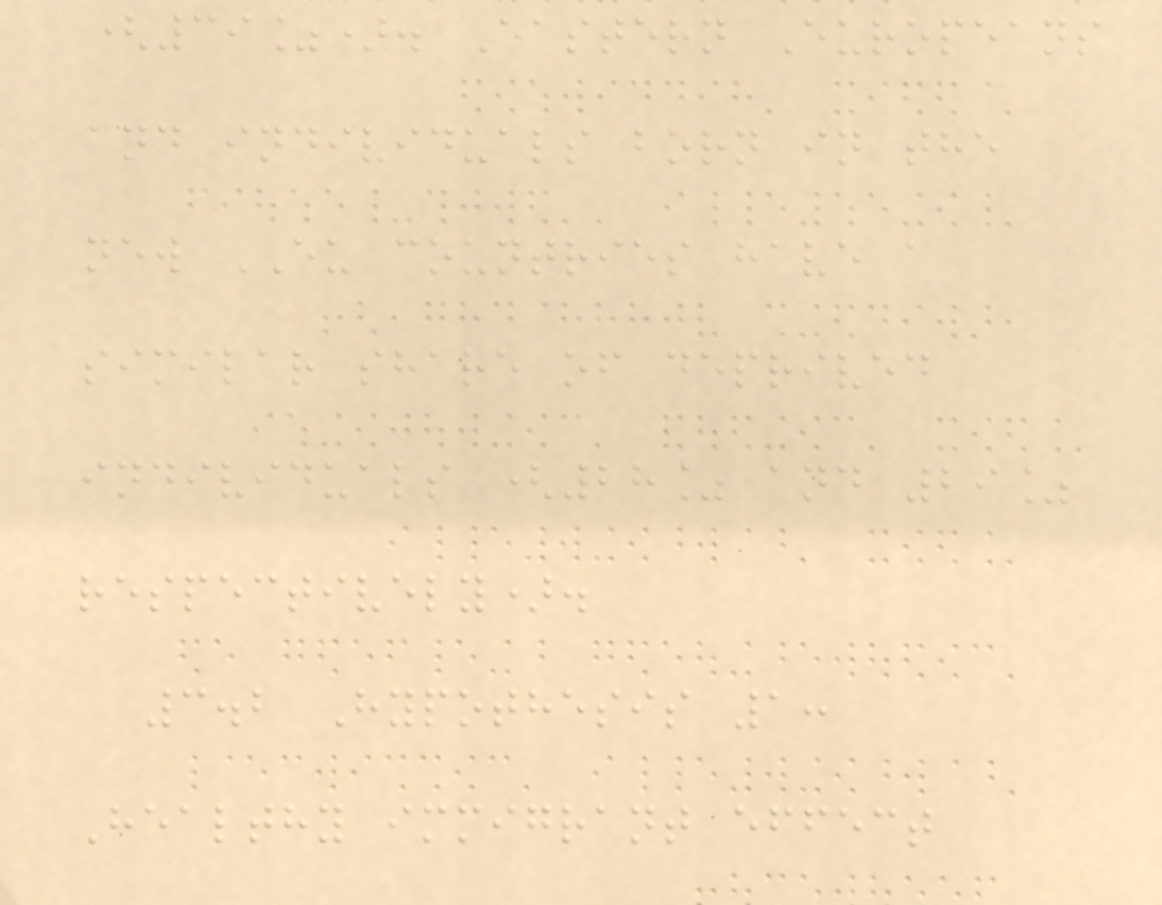(39%). Eastern Europeans
and individuals born in the
new EU countries have a
similar share of deprived
individuals (28% and 29%
respectively).
3.2 Hypothesis 1:
Healthy immigrant effect
